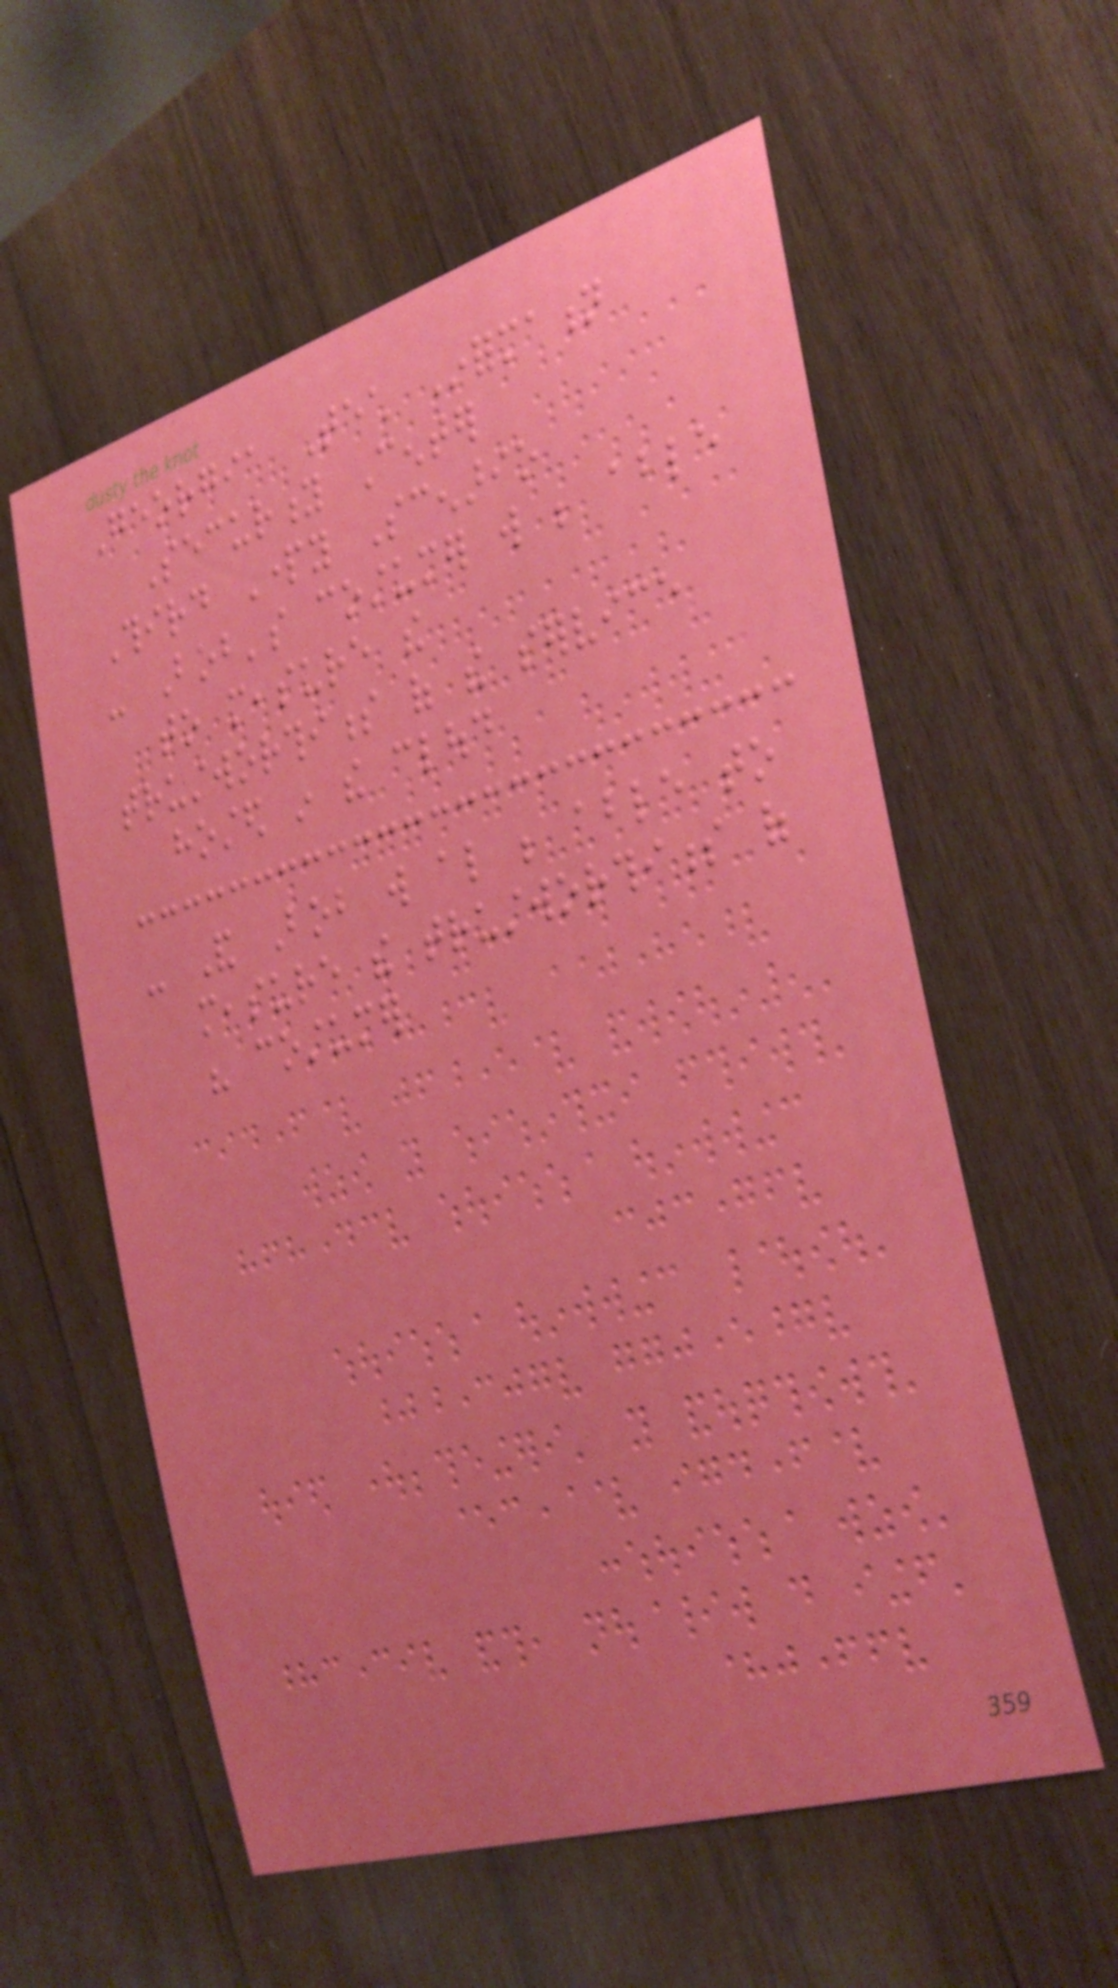Georgia Tech Information
Security Center
Third Party Scenario
- Bob's costumer will be able
to measure the
trustworthiness of the service
hosted in the cloud
- And Bob will also be able to
measure the trustworthiness of
his costumer
